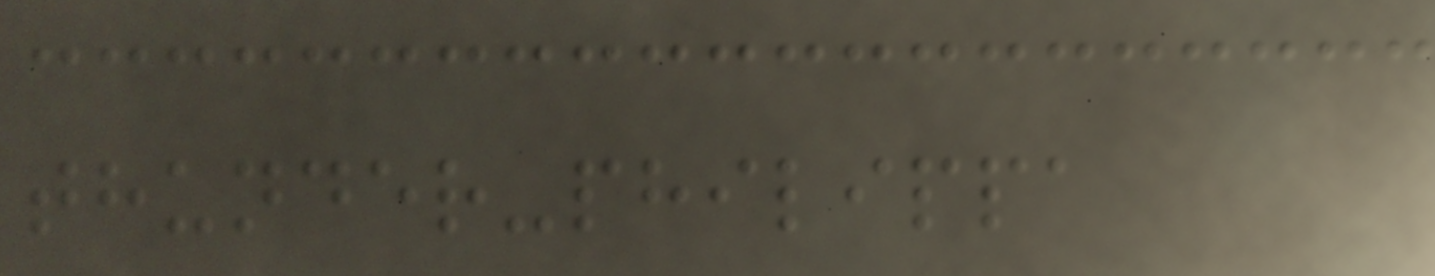thunder-philippa
